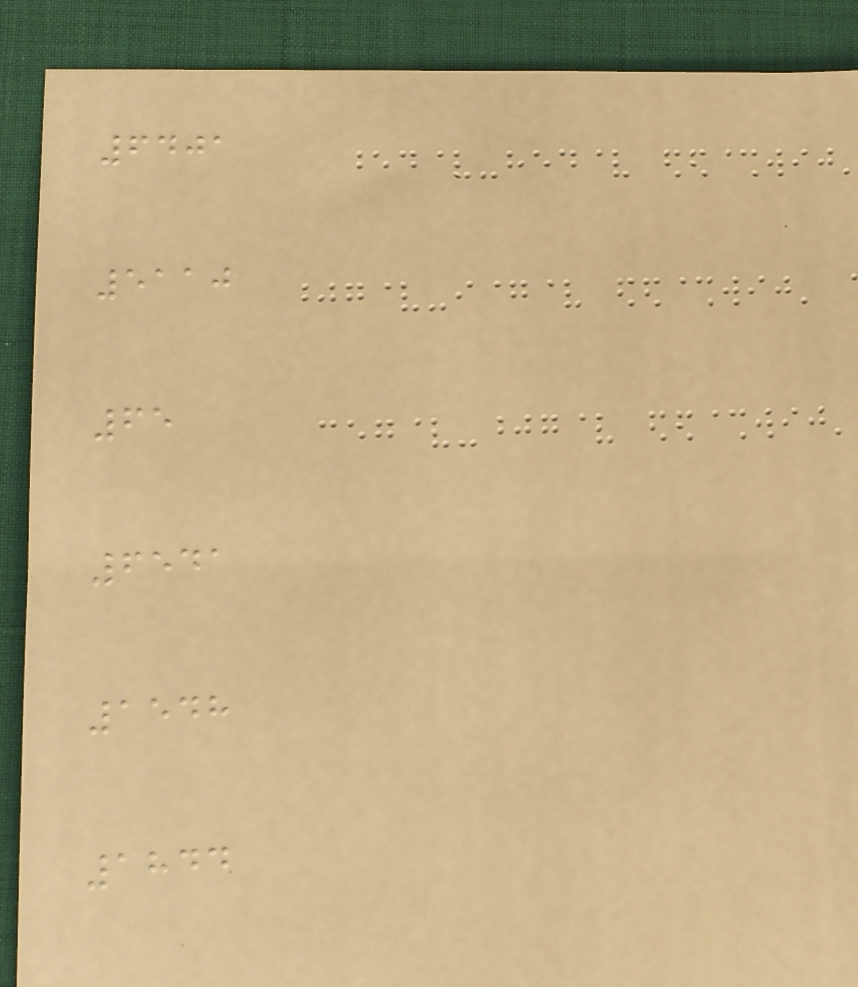6401
5110
65
6541
1548
1844
